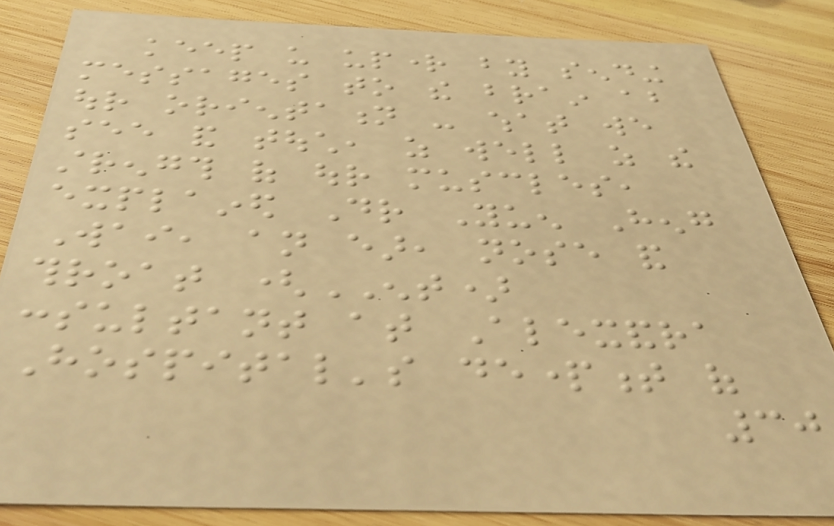keep us upright by sending
messages to the brain about
our orientation - what we
see and touch, as well as the
strength of our muscles,
explained Dr Yuen Heng
Wai, an ear, nose and
throat (ENT)
consultant at Alexandra
Hospital's department of
30
